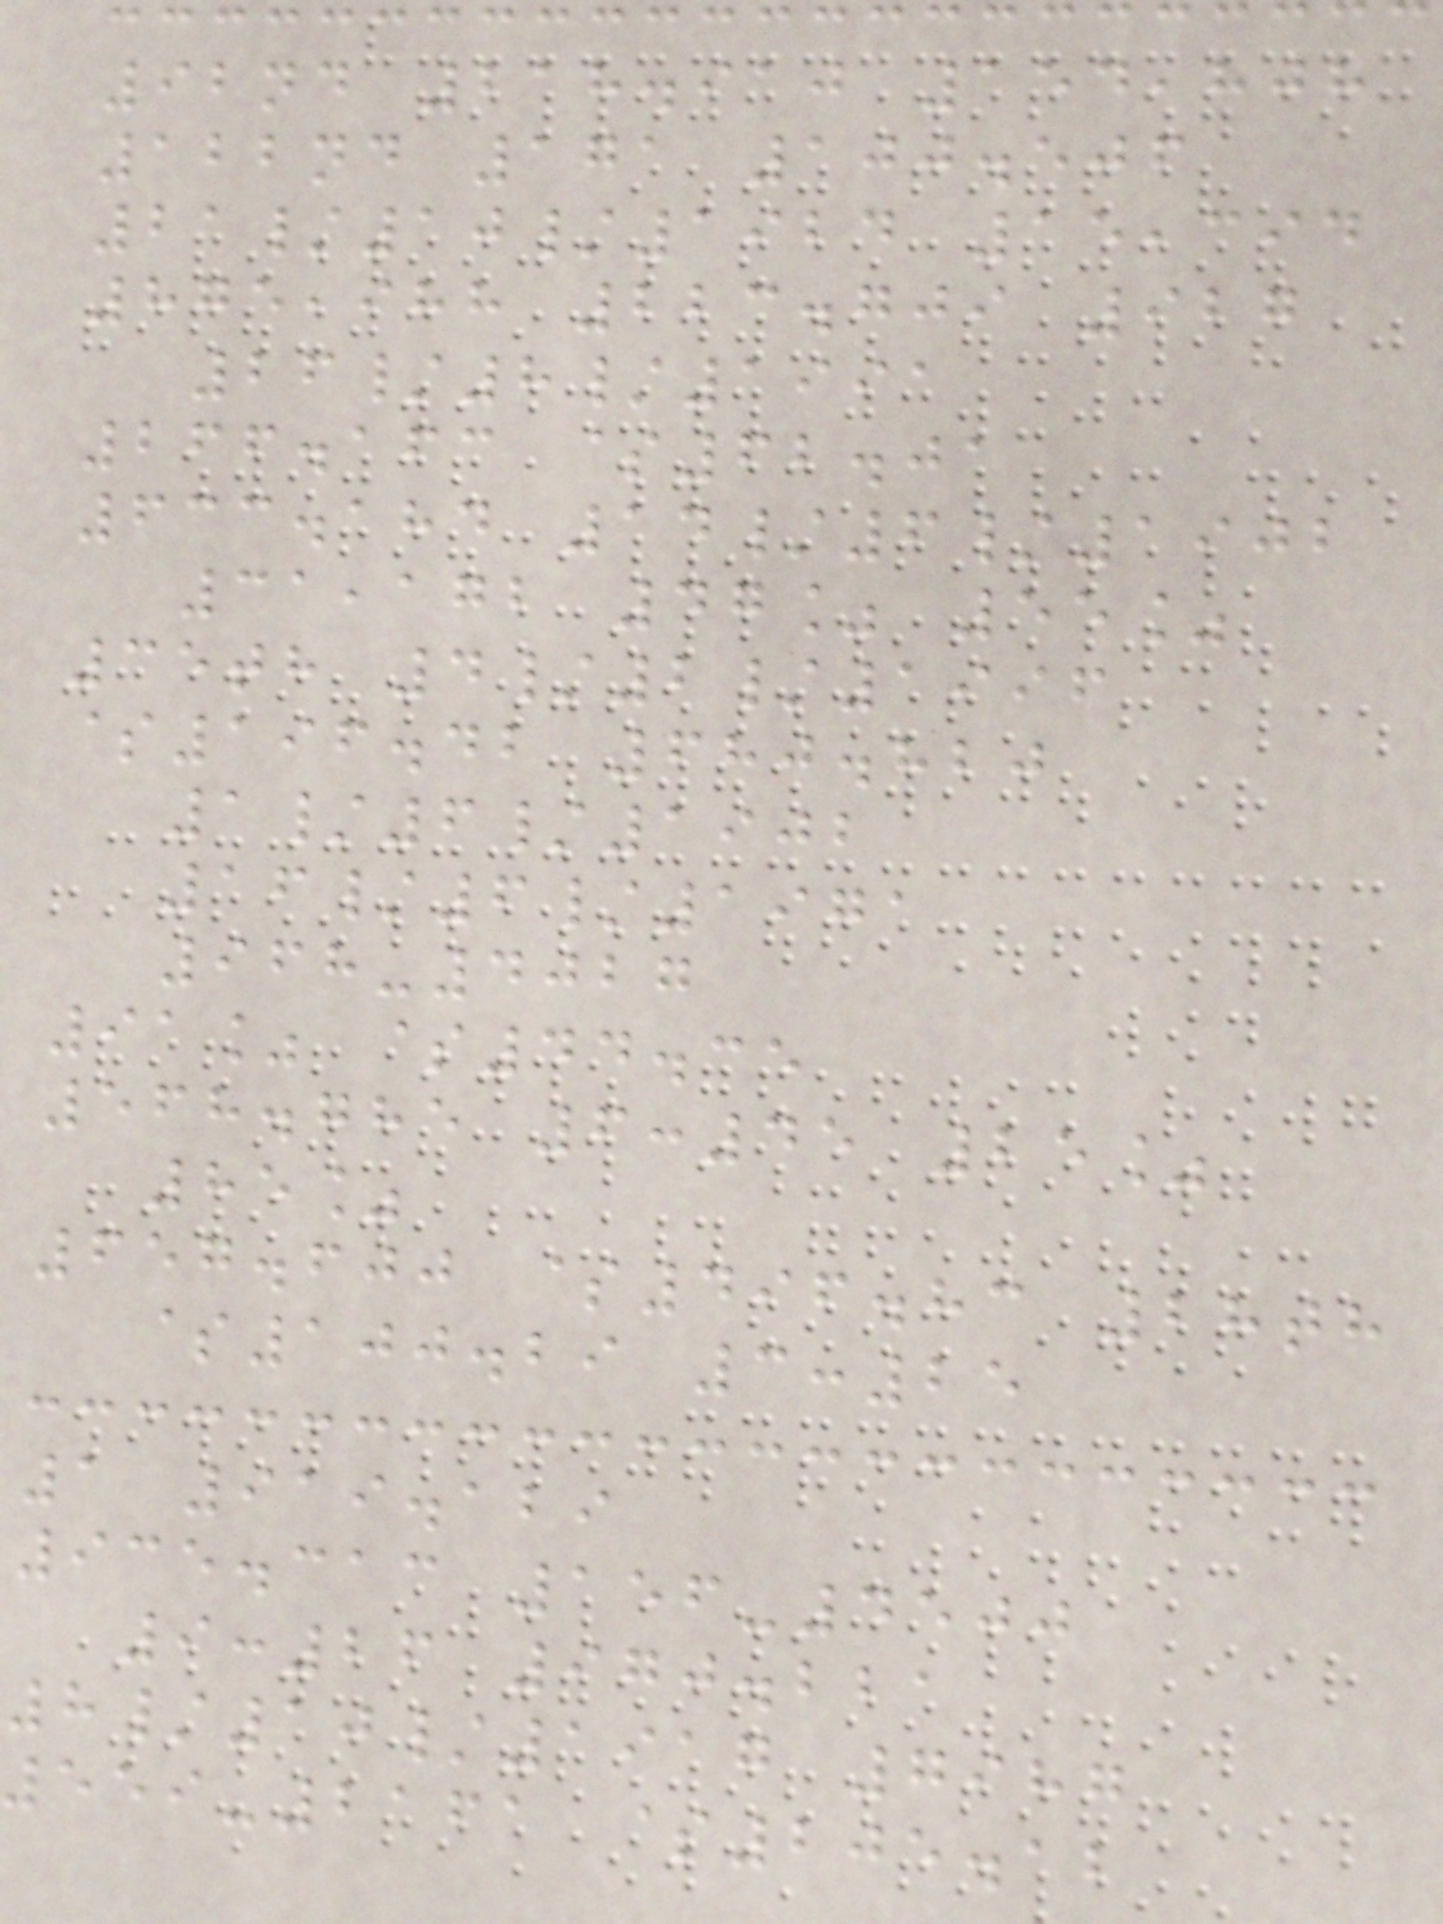92nd 218.910 154,808
122nd 171 100.506
21/10/1924 15,394
875,988 223.709 927
26/8/1991
266.163 $62.01
633.184 14/6/1902
31,172 47% 55%
35th 4/2/1996
$196.42 680.820
1/6/1902
16/6/1971
968-4027
91% $44.35
568.785 6:45 25%
85%
657.600 $496.83 28th
$100.29 3:25
1 919.129
935.313 156-4500
9:26 970.221
8/10/1917 7987
559-2161 $205.12
